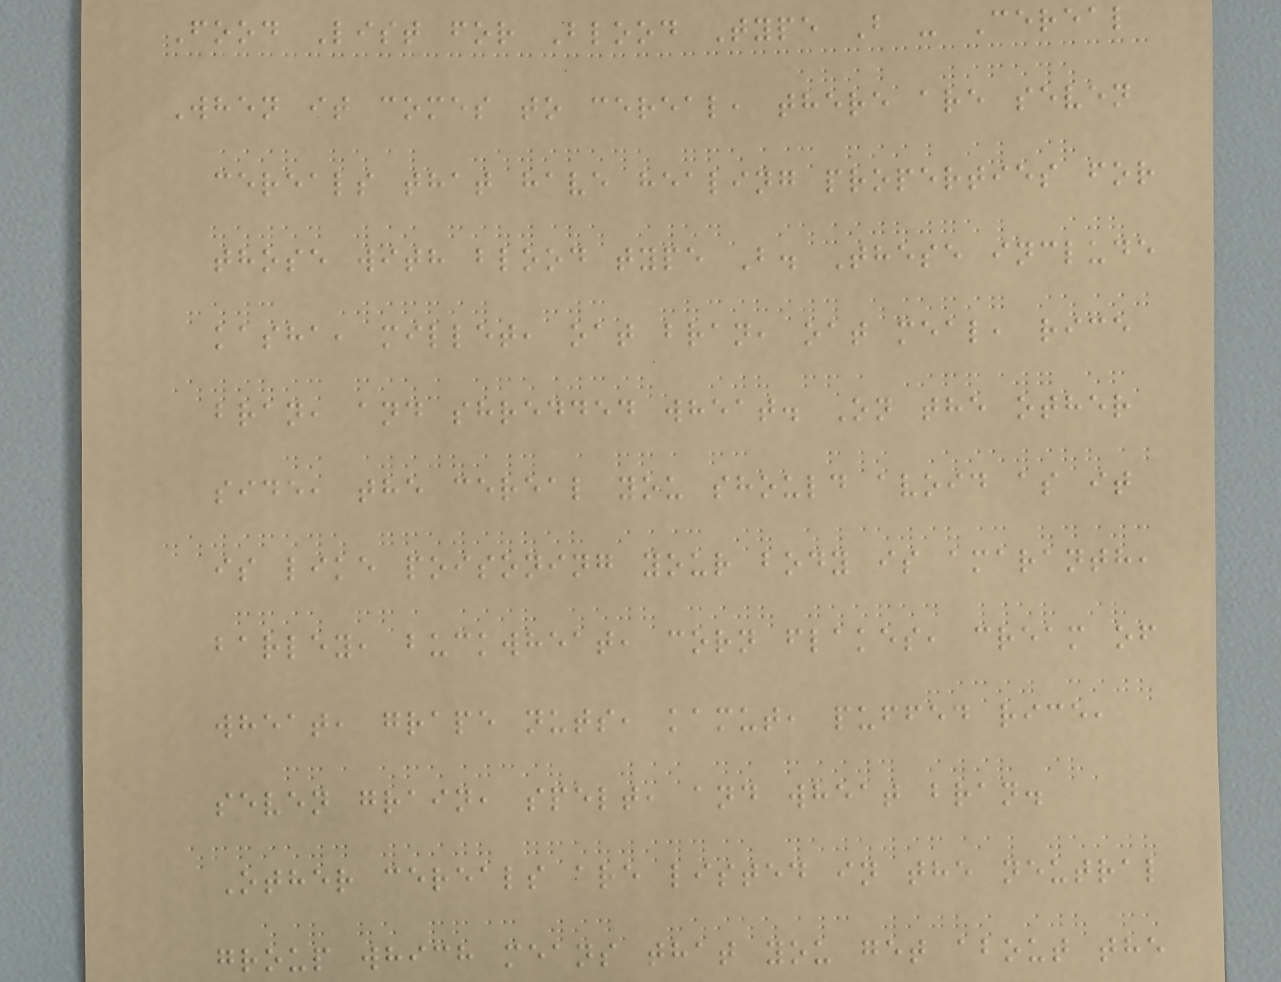Food List for Blood Type B - Cereal
When it comes to cereal, there are seven
cereals that have healing properties for
those with blood type B. These include
kasha, millet, oat bran, oat meal, rice
bran, and shredded wheat. On the other
side, the cereal you should avoid as it
is like poisoning your body is amaranth,
barley, buckwheat, corn flakes, cream of
wheat, grape nuts, kamut, puffed rice,
seven grain, spelt, and wheat bran.
Other cereals are listed in the neutral
group which means that you get about the
